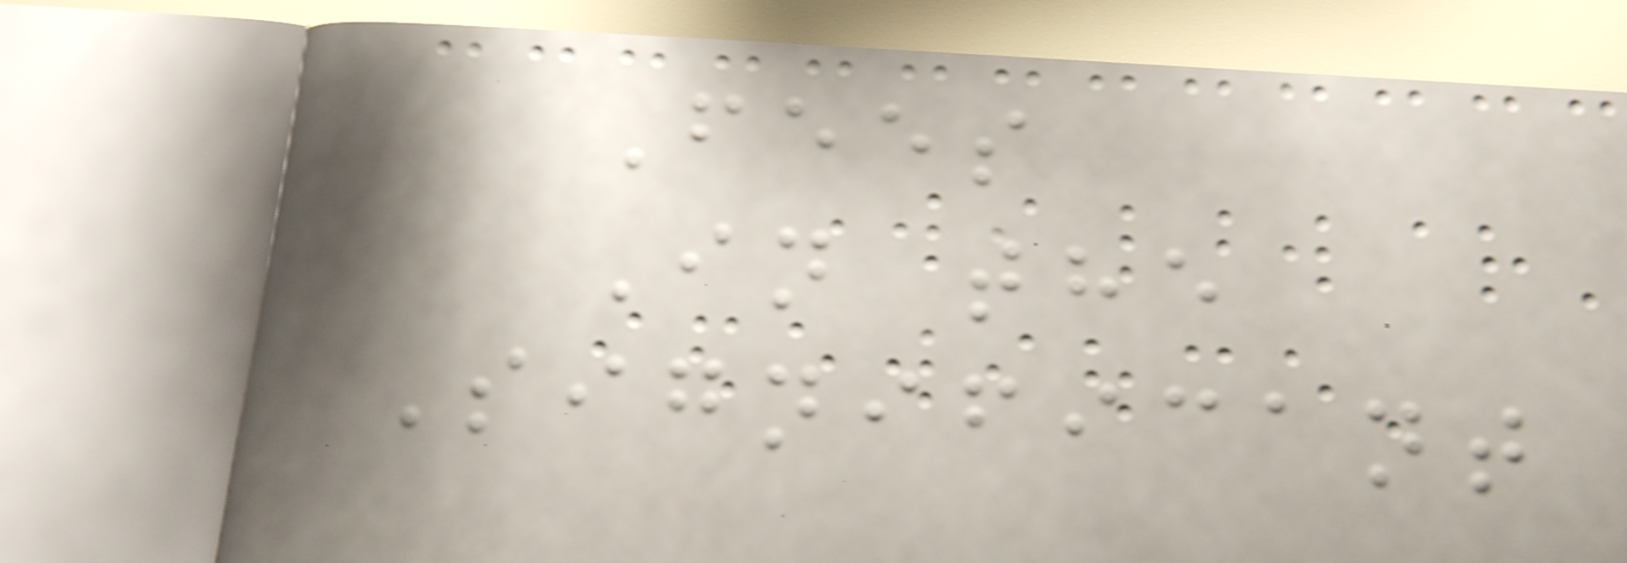Fees
In the
Significant
